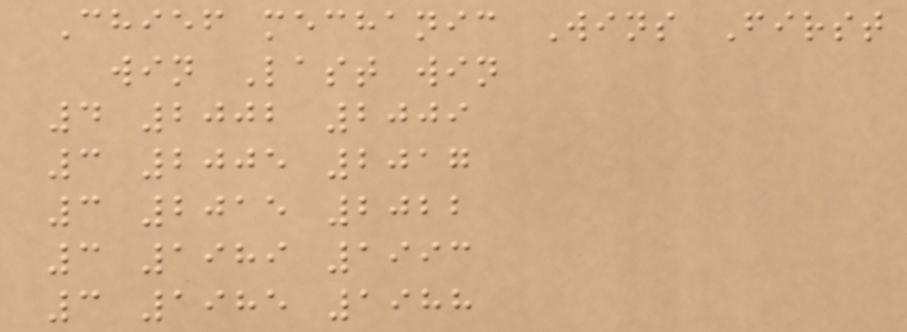Chief mechanic Wins First
win Last win
4 2002 2009
3 2005 2017
3 2015 2022
3 1989 1993
3 1985 1988
